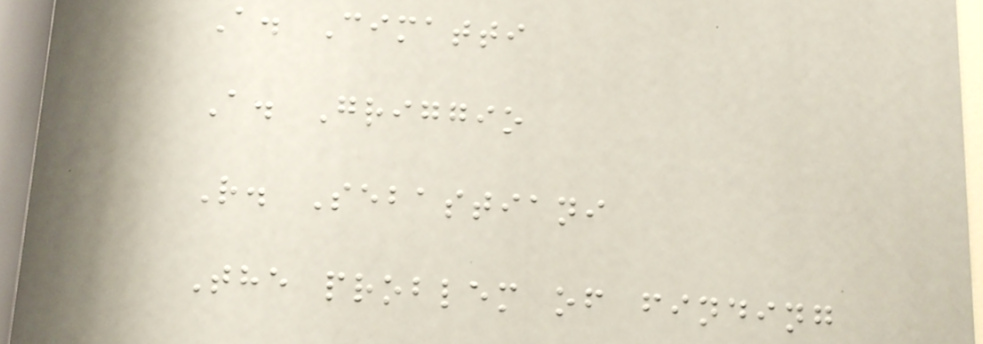A. Cimatti
A. Griggio
R. Sebastiani
The problem of finding
